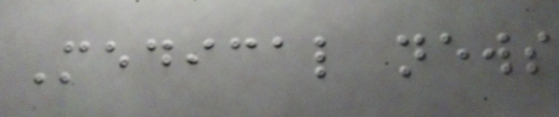Medical news
